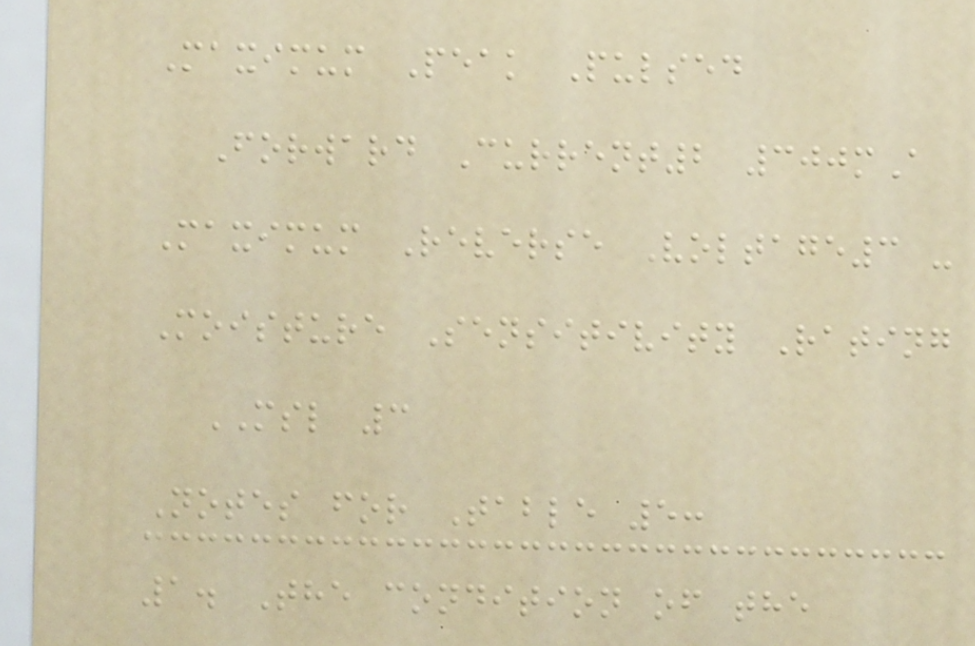Maximum Peak Pulsed
Forward Current2 300mA
Maximum Reverse Voltage3 -
Moisture Sensitivity Rating
MSL 3
Notes for Table 5:
1. The condition of the
